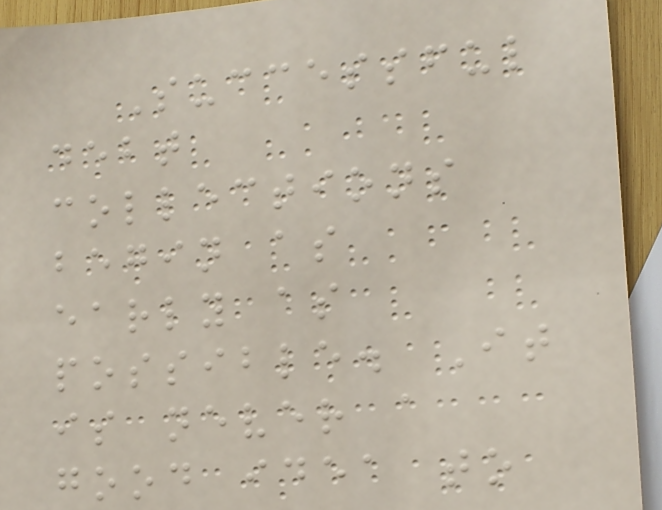Successful
debt
collections
begin as
early as
possible. It
is never a
good idea to
